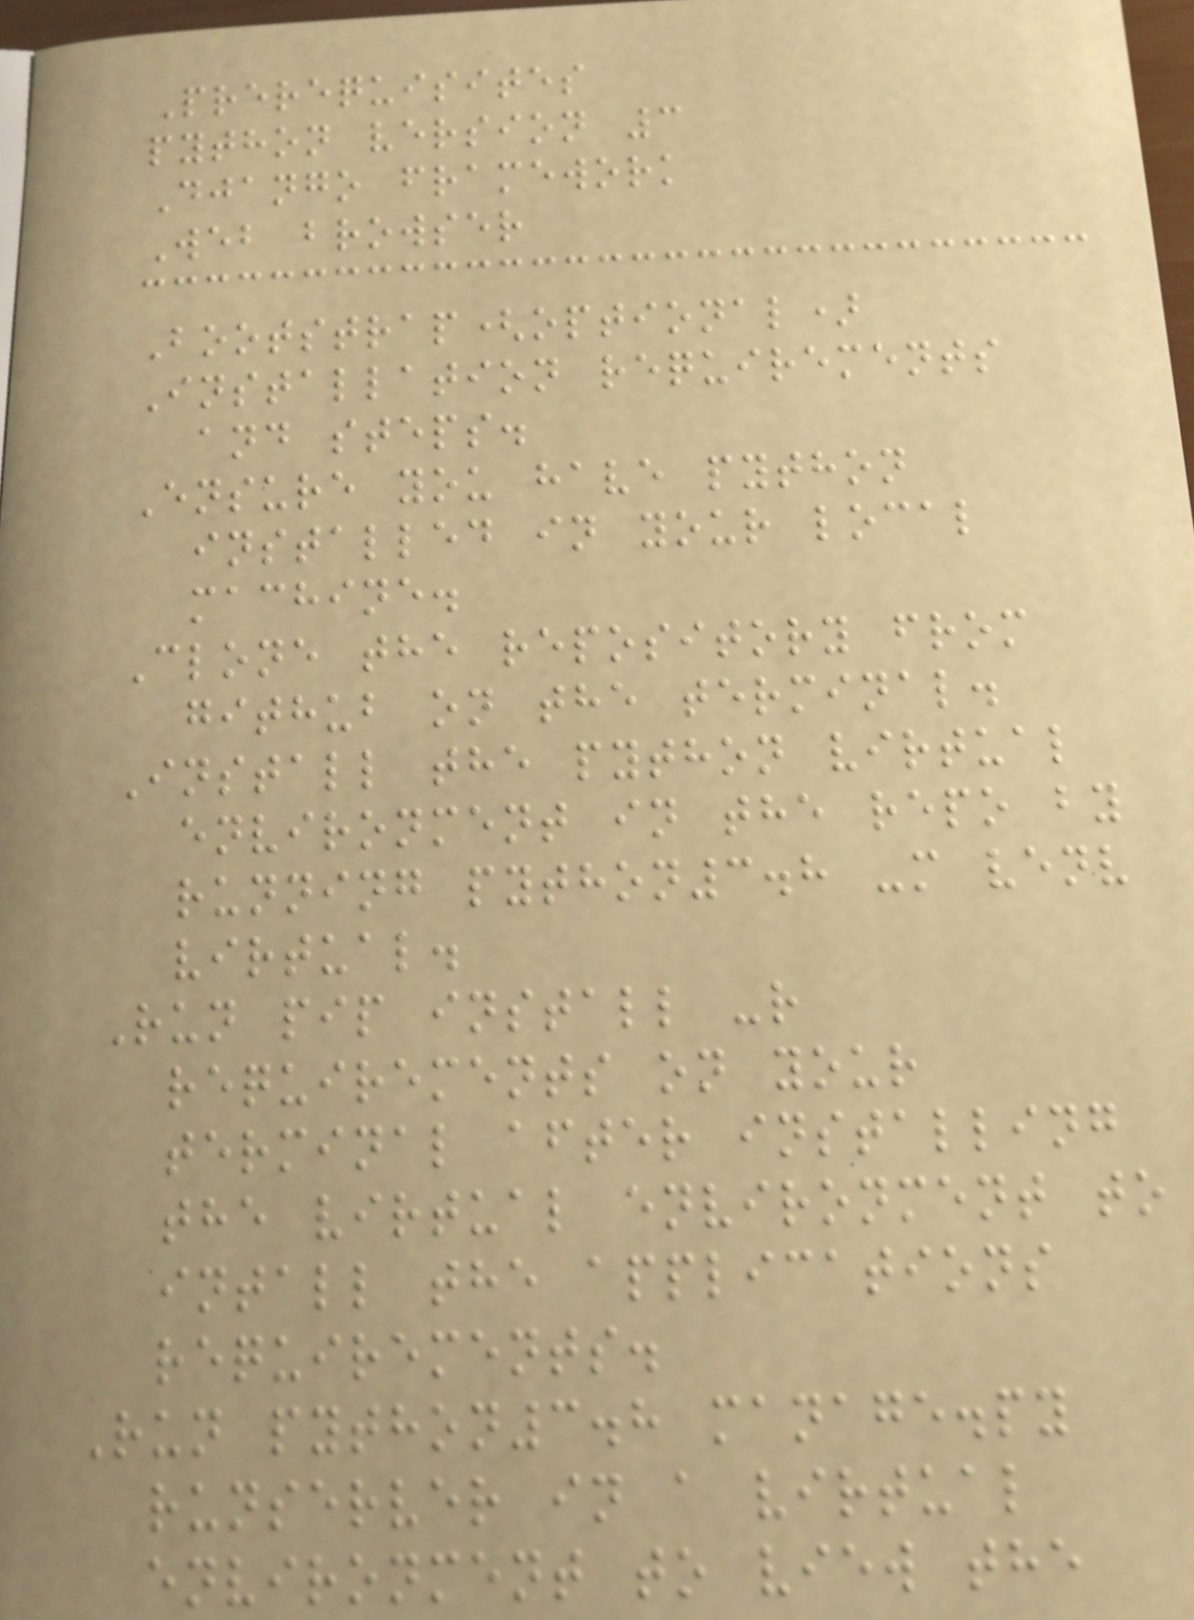Prerequisites
python version 3
Django framework
Web browser
Bootstrap(optional)
Installation requirements
and steps.
Ensure you have python
installed in your local
machine.
Clone the repository from
github on the terminal.
Install the python virtual
environment in the repo by
running python3.8 -m venv
virtual.
Run pip install -r
requirements on your
terminal after installing
the virtual environment to
intall the applications
requirements.
Run python3.8 manage.py
runserver in a virtual
environment to view the
